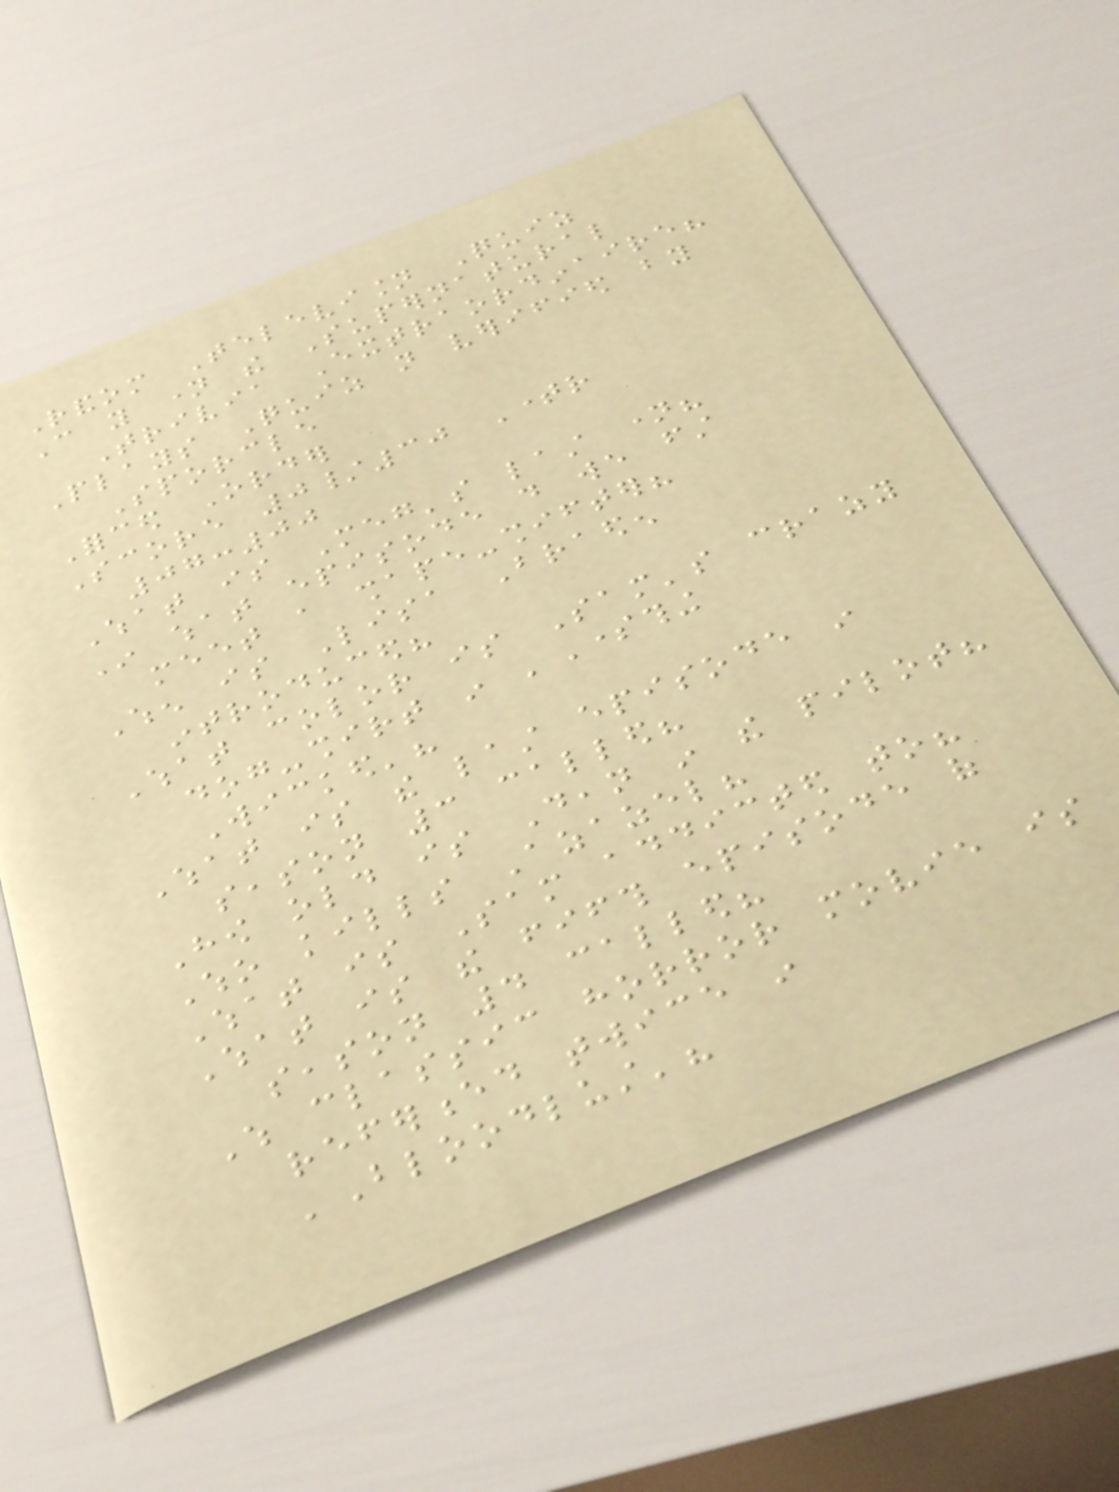Random Television Quiz
Can you name the Supernatural
Trivia Extraordinaire?
Plays Quiz not verified by
Sporcle
Forced Order
Score 0/30 Timer
07:00
What is Meg's last name?
In what episode do we first
meet a shape-shifter?
When is Lisa Braeden
introduced?
What color is Sam's crazy
dog-shirt in 'Something
Wicked'?
What is the last episode in
season 3 called?
How old is Dean in the pilot?
Who kills Azazel?
What is Sam addicted to?
What is the fifth episode of
season 4 called?
Which classic horror movie is
referenced twice in
'Bloodlust'?
